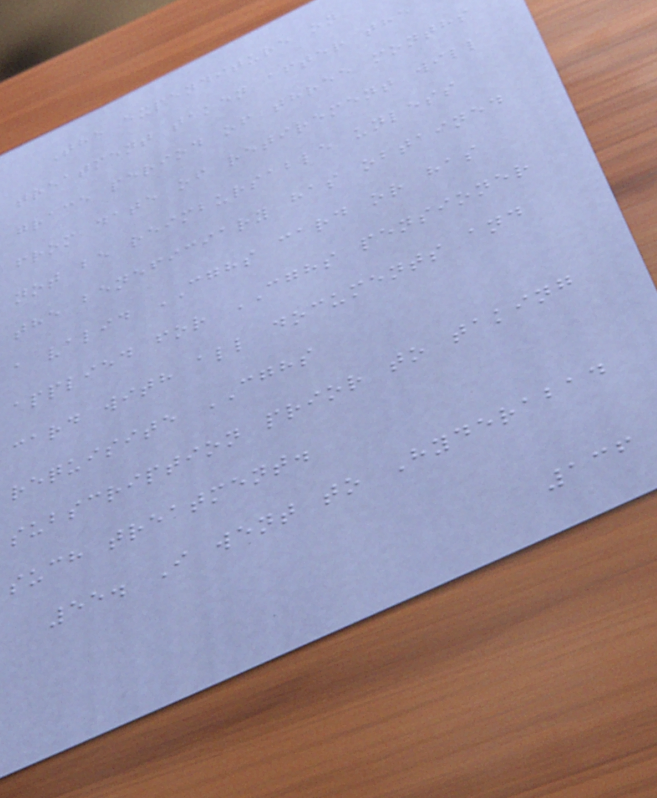The expenditure on
treatment taken after the
grace period of three months
from date of retirement will
not be reimbursable unless
the beneficiary has obtained
a valid CGHS card or has
applied for CGHS pensioner
card with all documents and
requisite CGHS
subscription prior to taking
such treatment.
55. I went to Hyderabad
136
